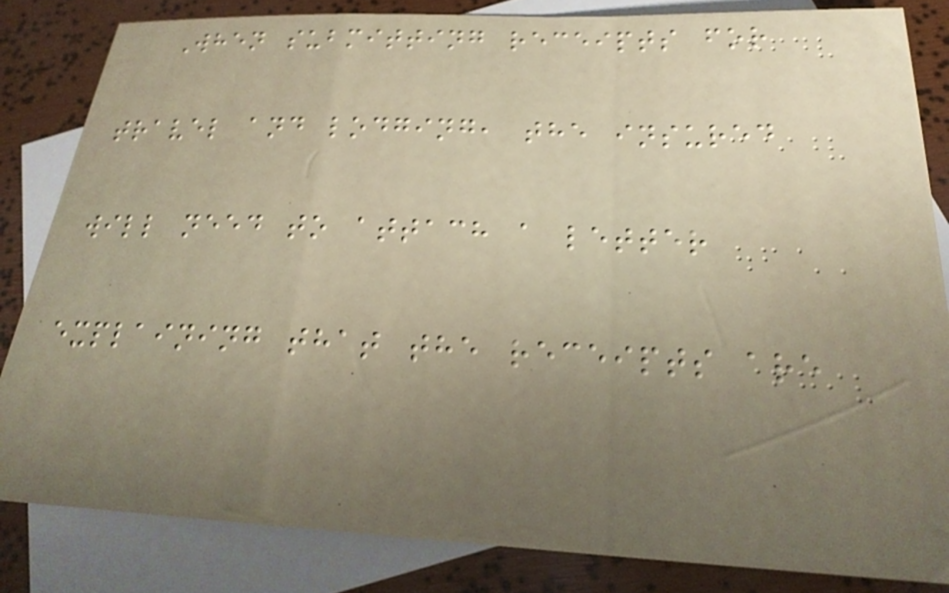When submitting receipts for
travel and lodging, the insured
will need to attach a letter
explaining that the receipts are
